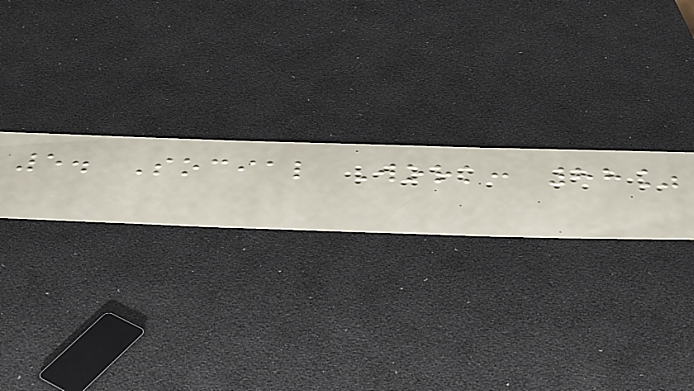5. Social Work: 88%
